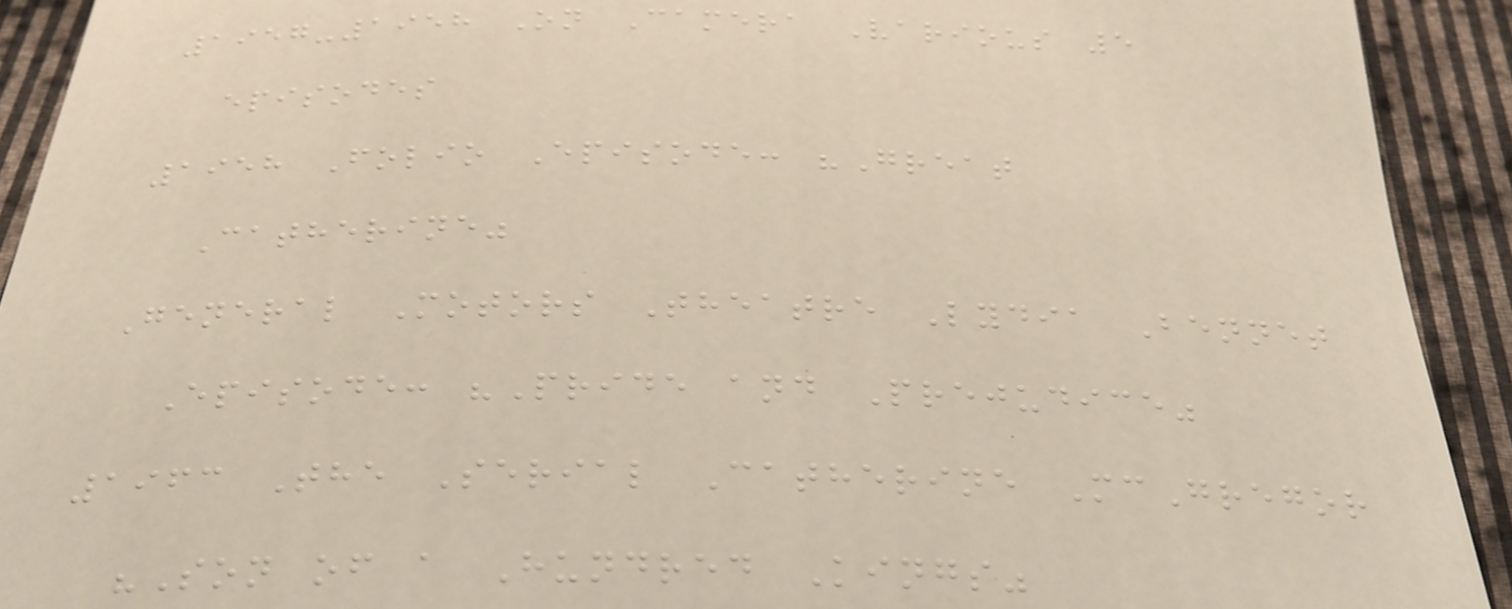1957-1958 On Camera Various 5
episodes
1958 Folio Episode: "Great
Catherine"
General Motors Theatre Lydia Bennet
Episode: "Pride and Prejudice"
1963 The Serial Catherine McGregor
"Son of a Hundred Kings"
